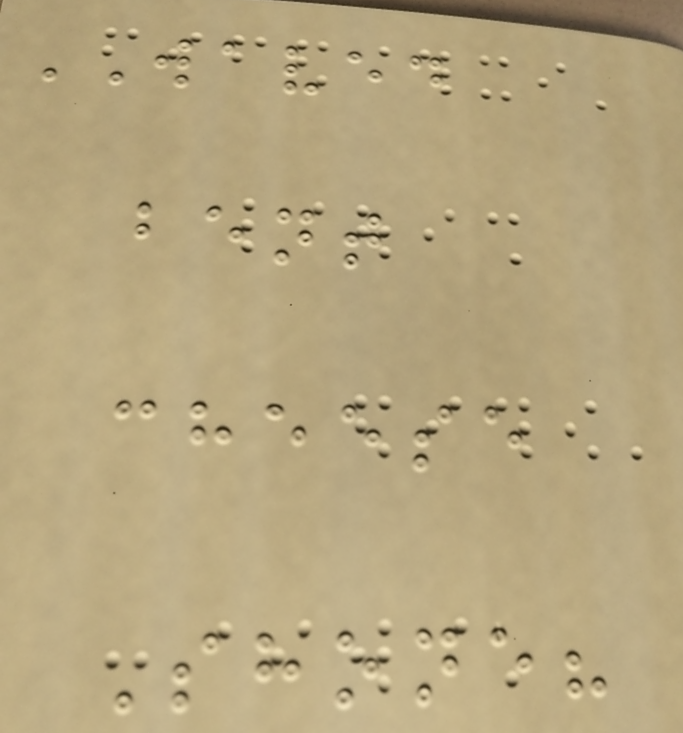WAVED
bent
cheese
Shone?
